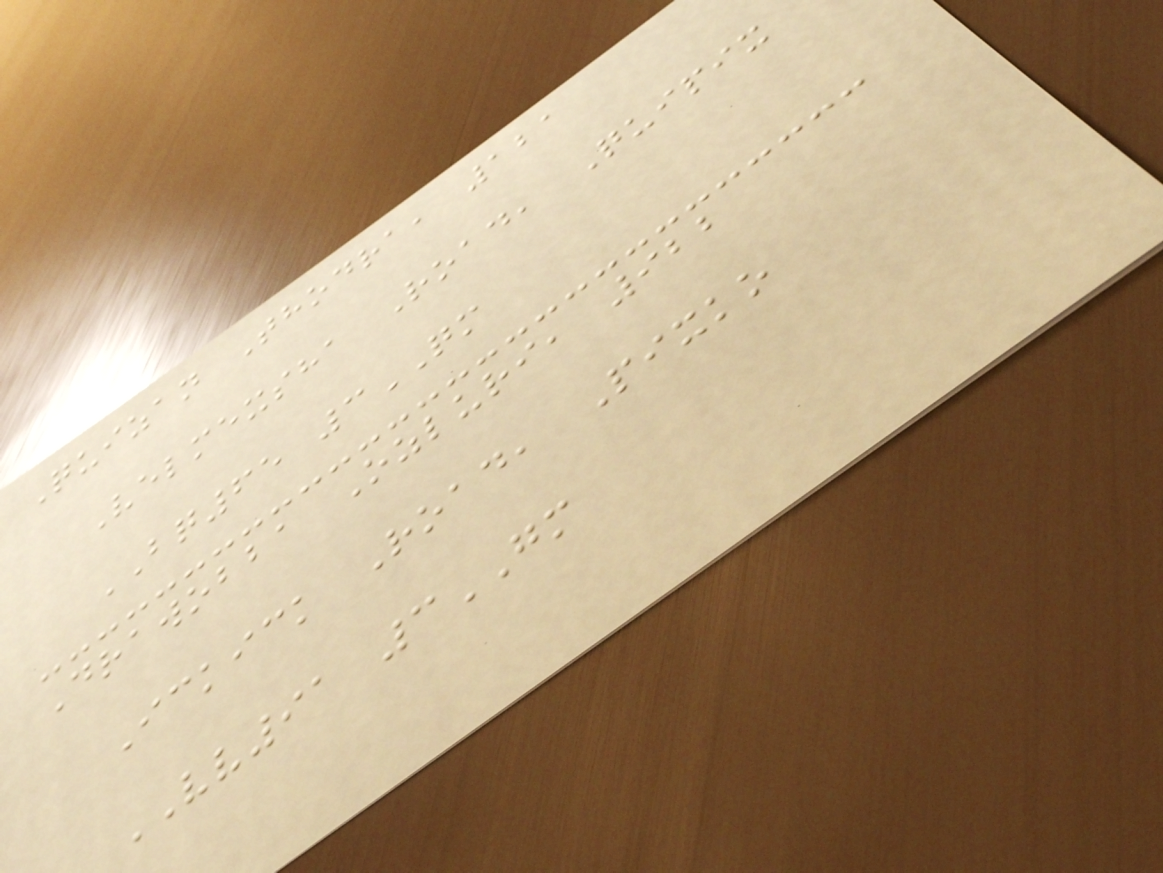Quizan Thodra, 121
Velmexsha Road, Quipix
BQ65 3QM
Drawobba Ozluri, 922
Ickick Road, Pixko
VV91 3GM
